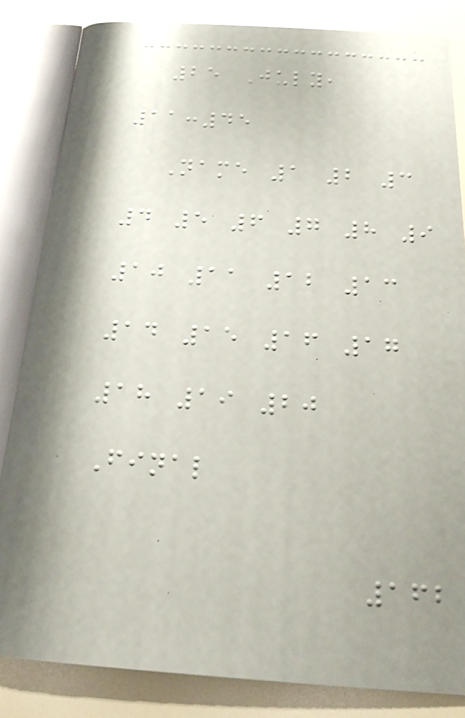25 July,
11:45
Name 1 2 3
4 5 6 7 8 9
10 11 12 13
14 15 16 17
18 19 20
Final
162
